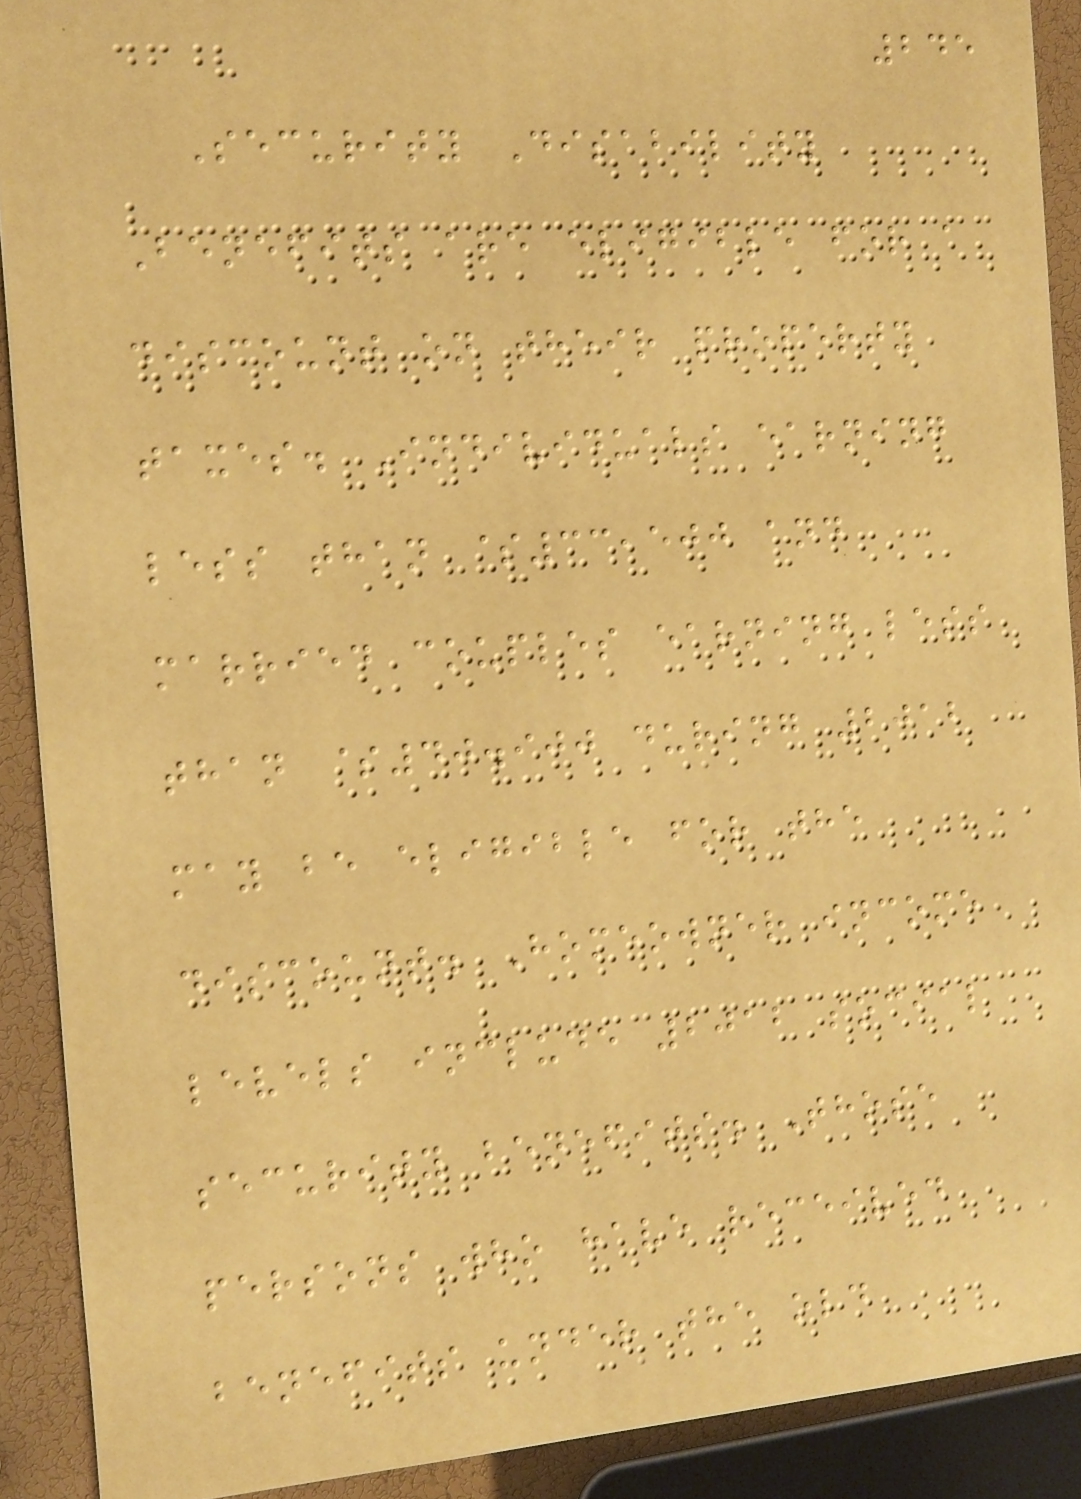245
Security Disability
Benefits are eligible for a
discount on their property
taxes. Individuals earning
less than $33,500 and
married couples earning less
than $40.900 during 2012
may be eligible for the
discount. Homeowner income
levels include 2012 social
security benefits. Those
persons who have received
benefits under the old
